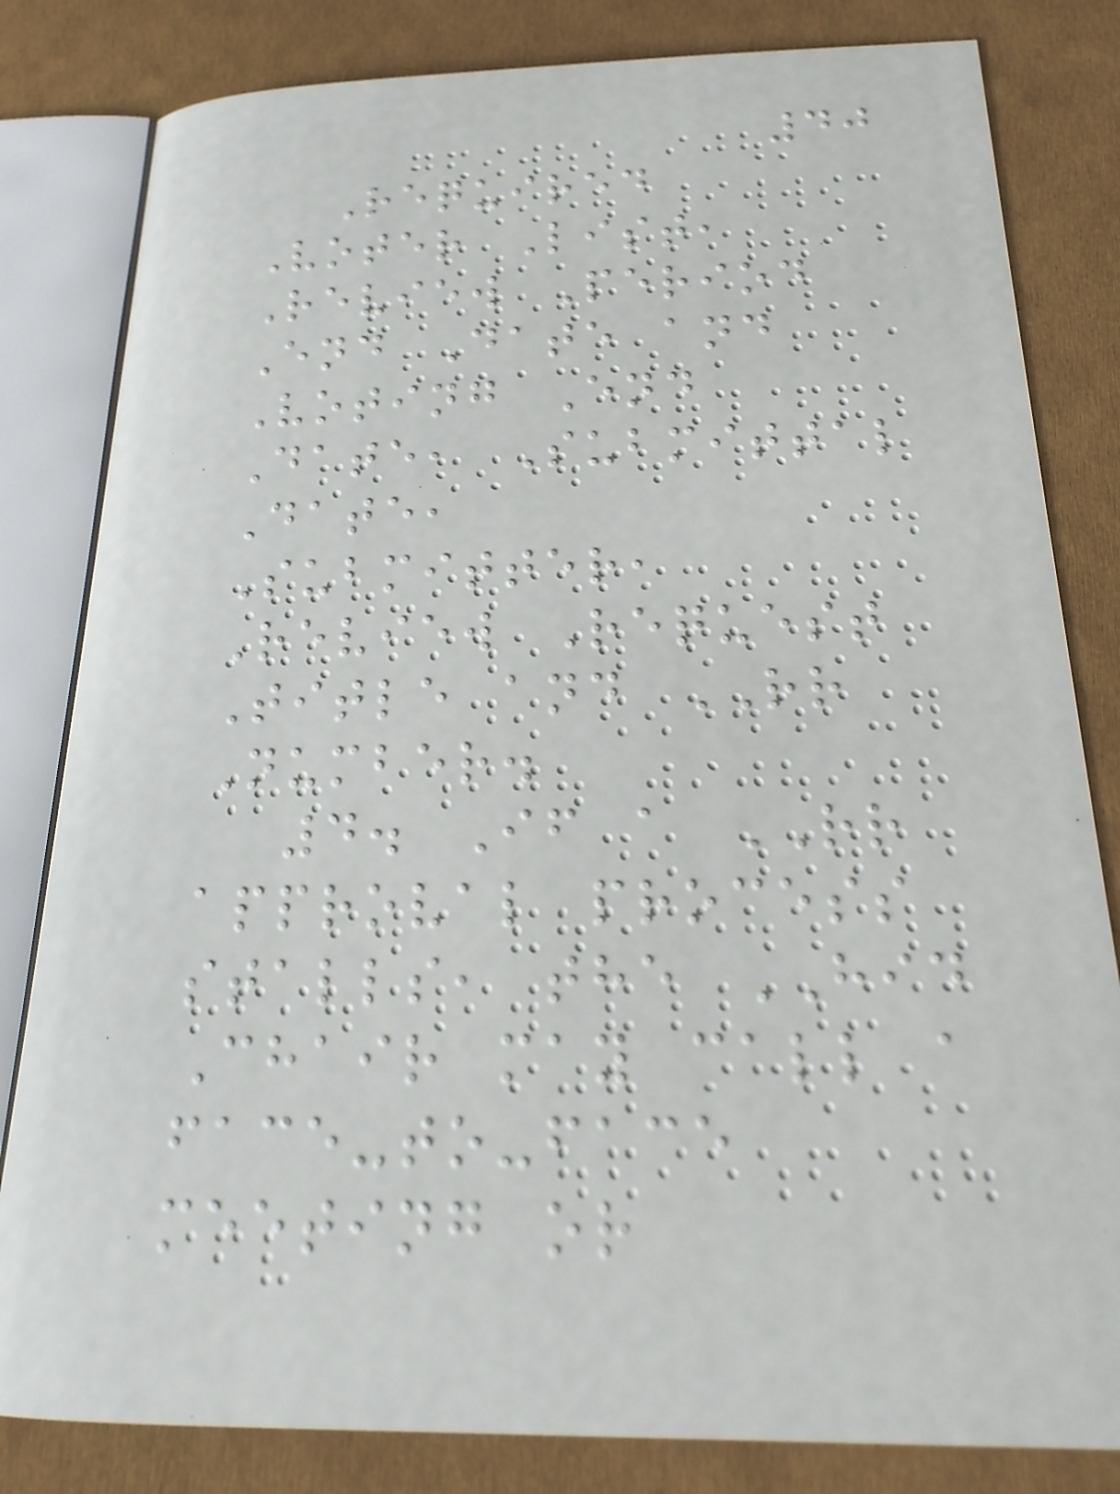40
Required
Voter List,
Review Period
End Date and
Voting End
Date, Submittal
Date,
Submitter,
Review Request
Title and RR
Number.
4. If a RR
approval process
stalls, the HID
Chair may call a
face-to-face
meeting or
